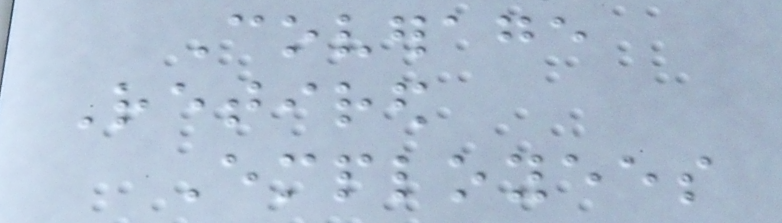Coverage
Retired
Employees
